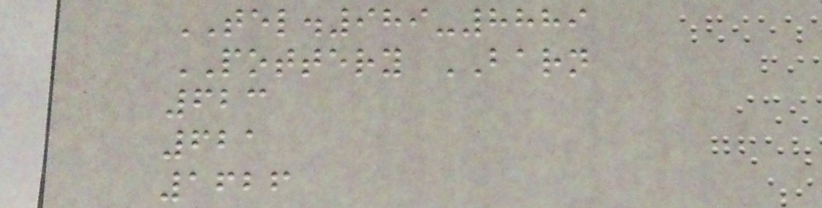TEL.989-8889
POTTERY BARN
623
621
1626
